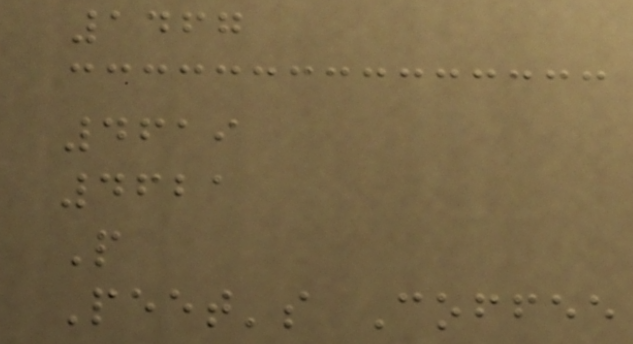1467
4619
4621
P
Peet's Coffee
